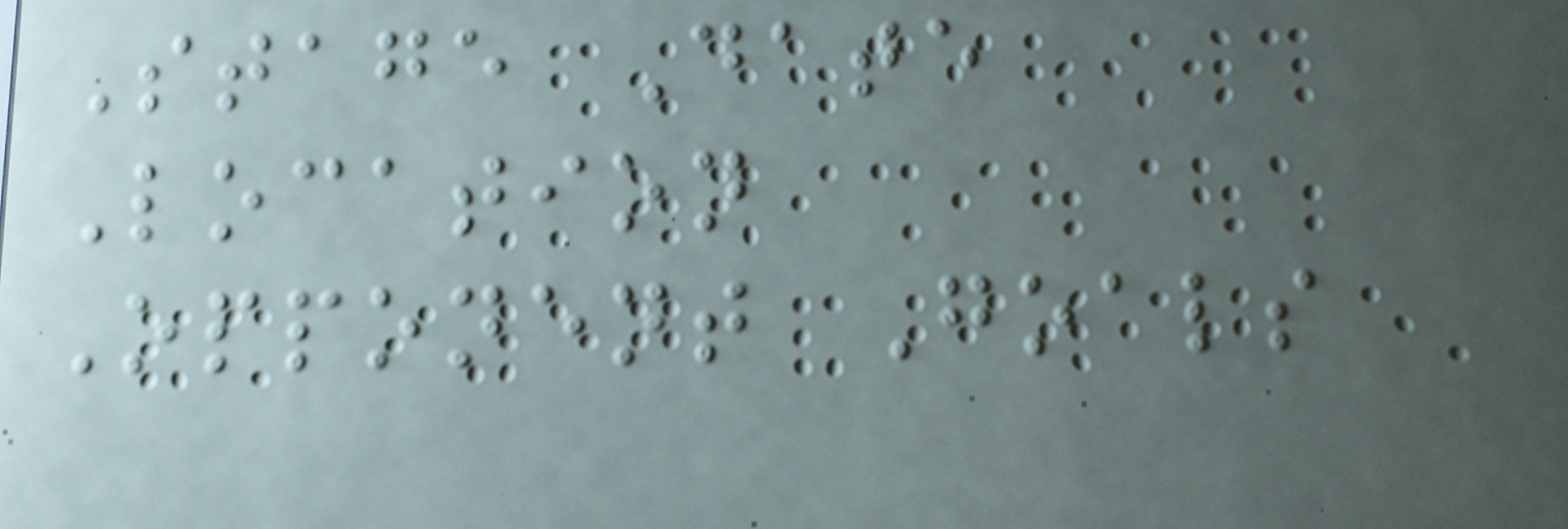Stage Date
Location
Opponent Goals
